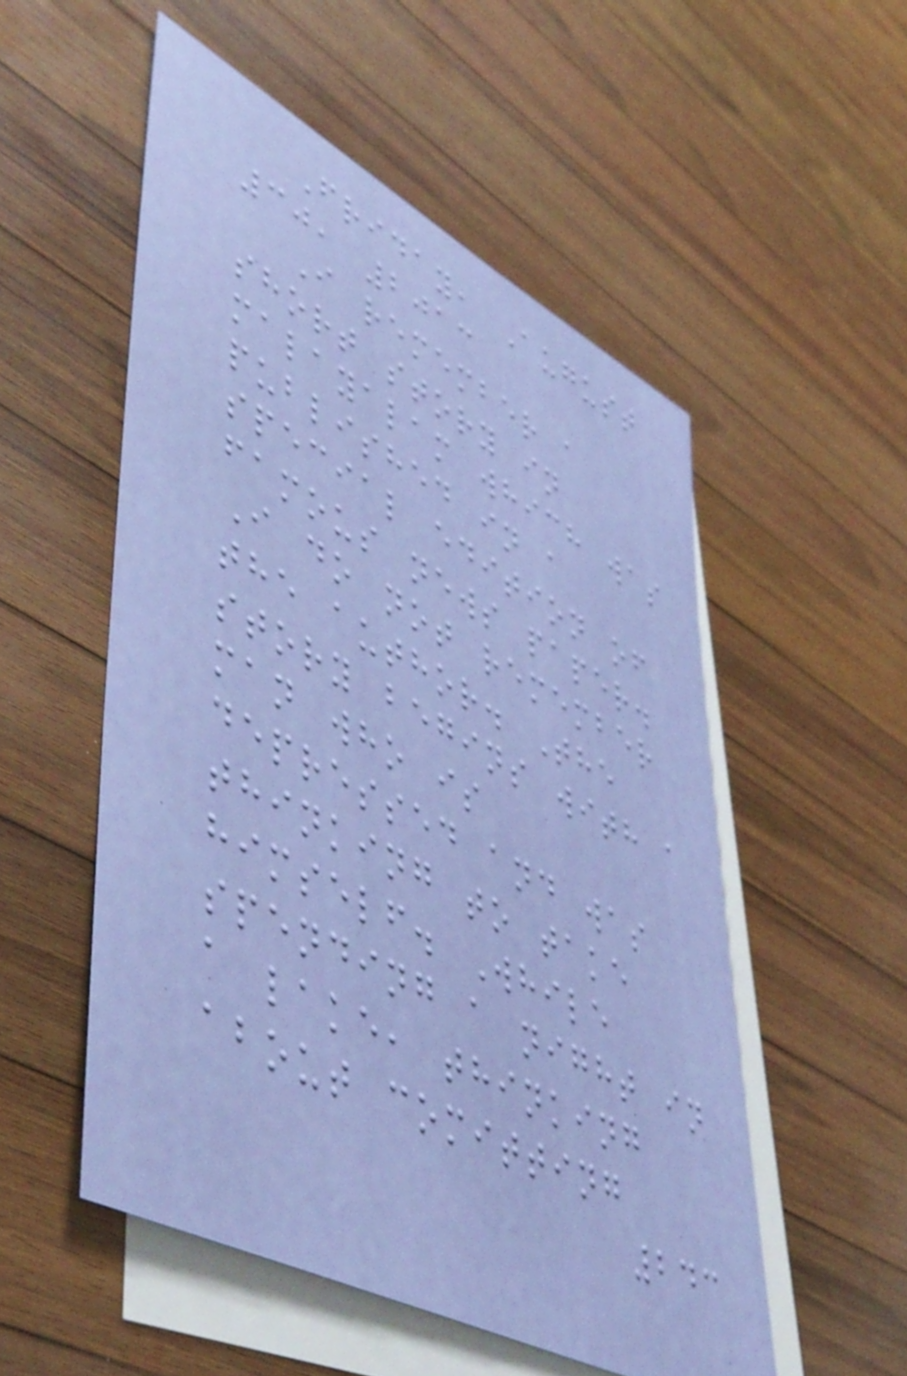Friday, August
30, 2013
I remember a
short story in
malayalam which was
published in a
special edition of
famous news paper.
I do not remember
the author. The
story begins with a
man who is
depressed and was
thinking to take
himself. While
spending a night in
a lake, thinking
about comitting
243
